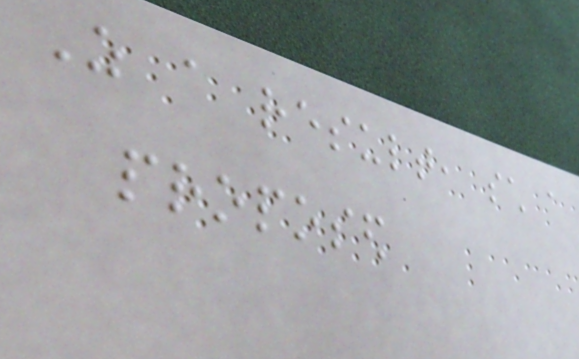As a result, such a
proposed
